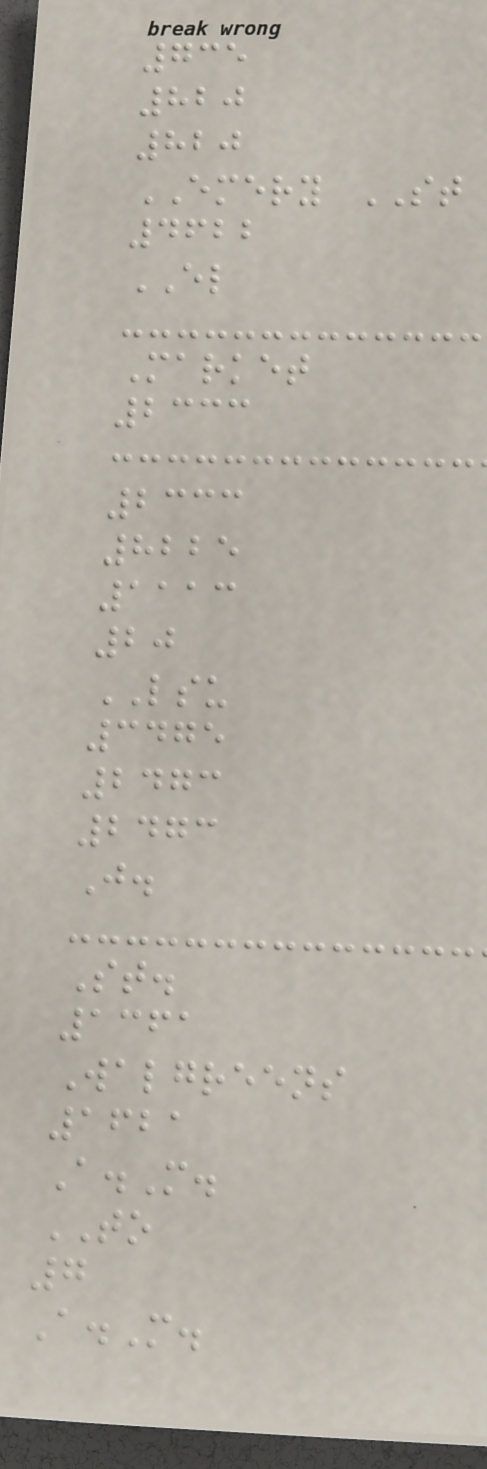735
820
820
EMERY ST
4622
EL
Market
2333
2333
8225
1113
20
LSU
3475
2473
2473
J.
St.
1361
Walgreens
1621
A.M.
TO
7
A.M.
